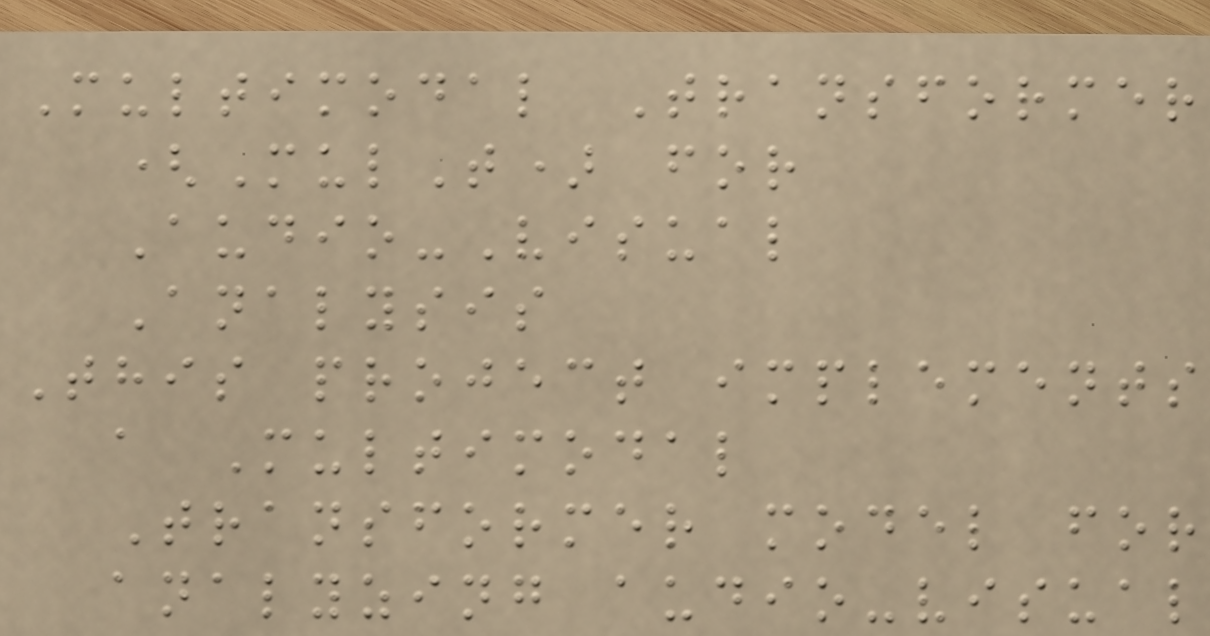Multimodal Transformer
(MulT) for
Audio-Visual
Analysis
This project implements
a Multimodal
Transformer model for
analyzing audio-visual
